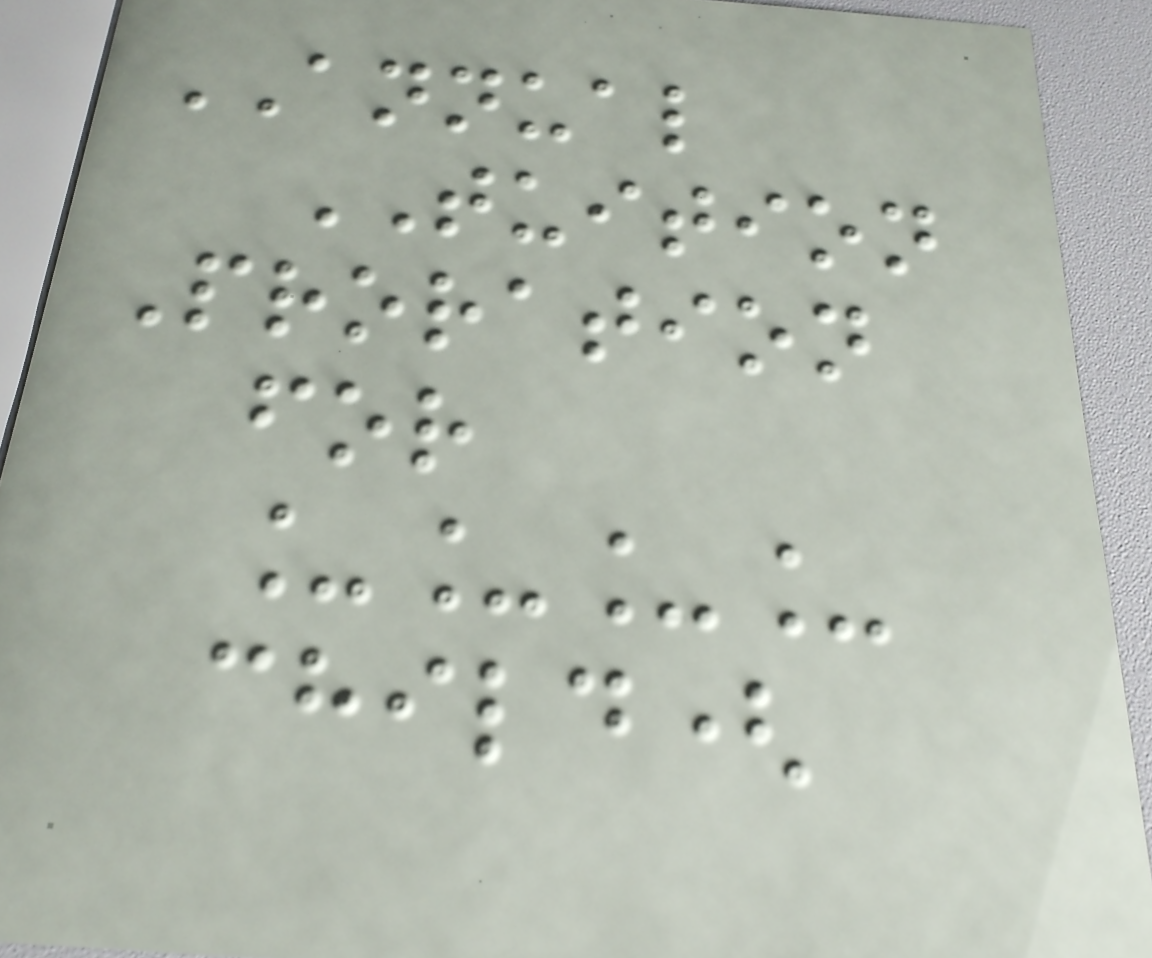ANNUAL
TUITION
Proration
for
____
child(
